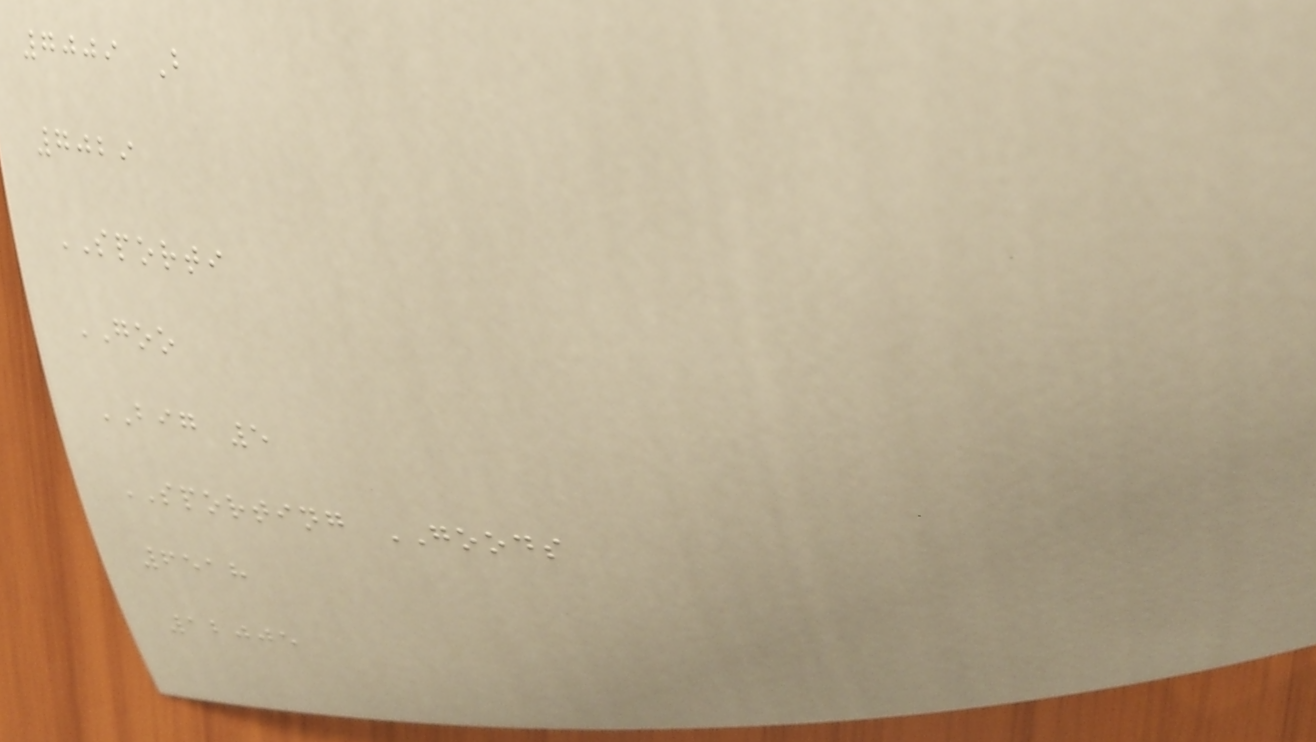7009 B
7029
SPORTI
GOO
BIG 5
SPORTING GOODS
6518
12005
